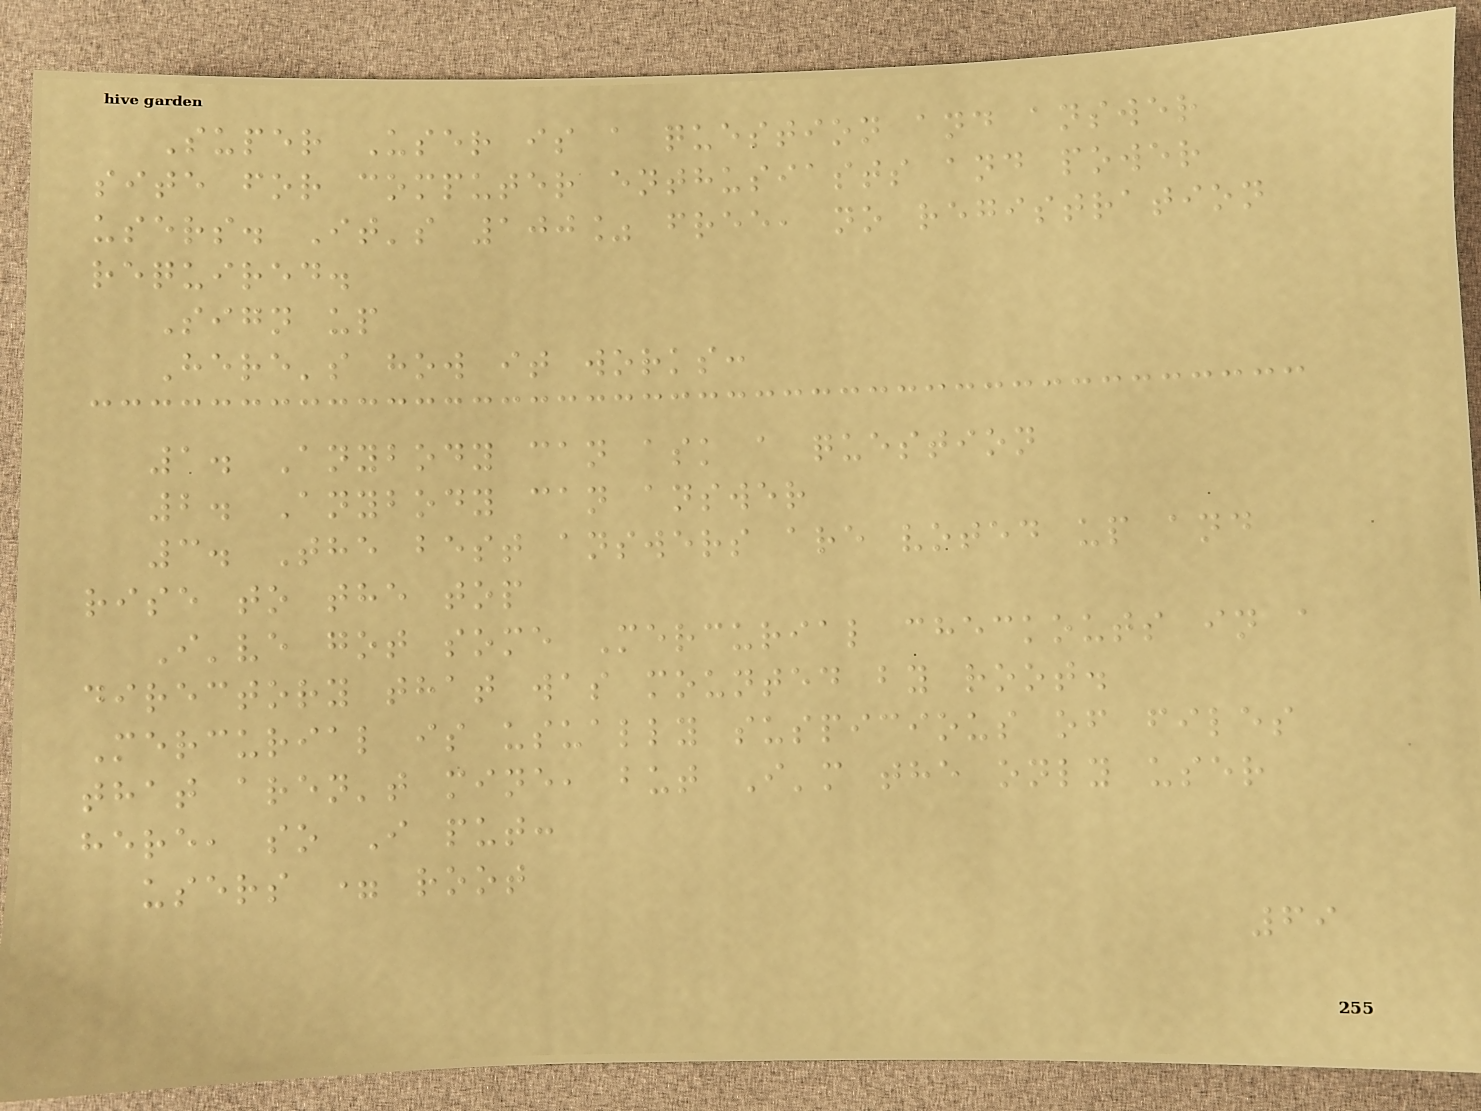Super User is a question and answer
site for computer enthusiasts and power
users. It's 100% free, no registration
required.
Sign up
Here's how it works:
1. Anybody can ask a question
2. Anybody can answer
3. The best answers are voted up and
rise to the top
I've got some Mercurial checkouts in a
directory that was mounted by root.
Mercurial is usually suspicious of files
that aren't mine, but I'm the only user
here, so I put:
users = root
69
